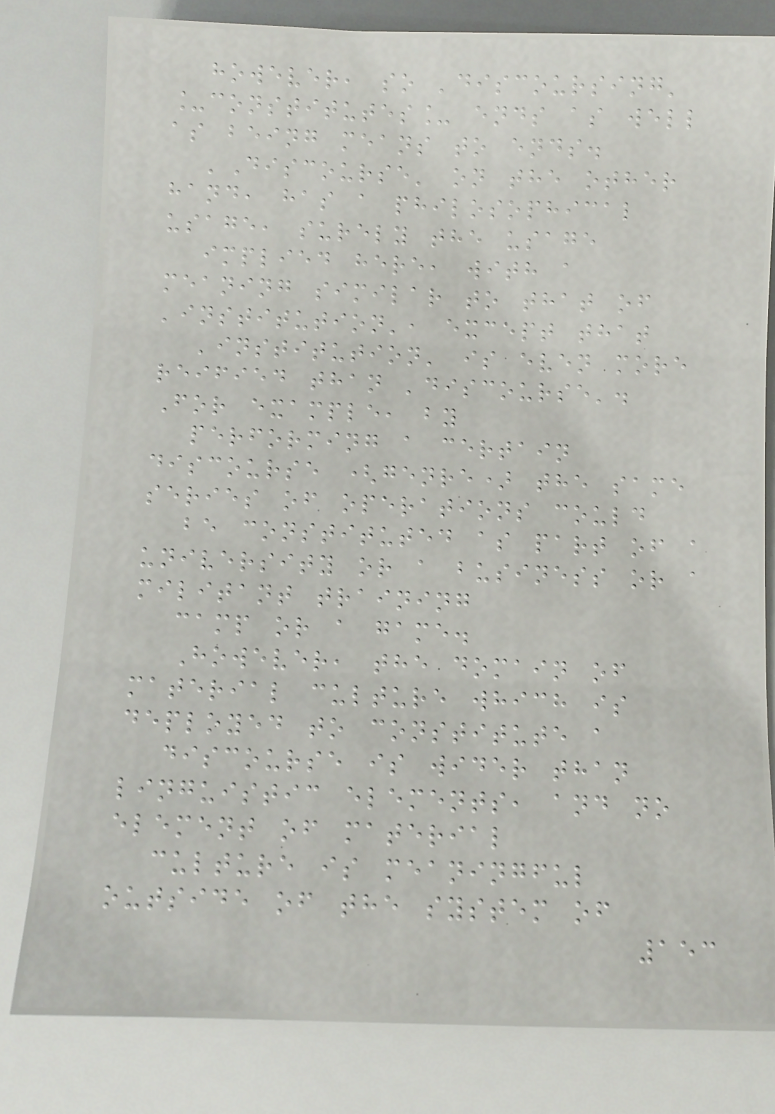however, so 'discoursing'
_constitutes_ ends as well
as being means to ends.
'Discourse' on the other
hand, has a philosophical
usage, surely the usage
implied here, with a
meaning similar to that of
'institution', except that
'institution' is even more
reified than 'discourse'.
For example, by
performing a certain
discourse (genre) the same
series of operations could
be constituted as part of a
university or a business or a
militant training
camp or a game.
However, the domain of
material culture which is
deployed to constitute a
discourse is wider than
linguistic elements, and no
element of material
culture is meaningful
outside of the system of
153
